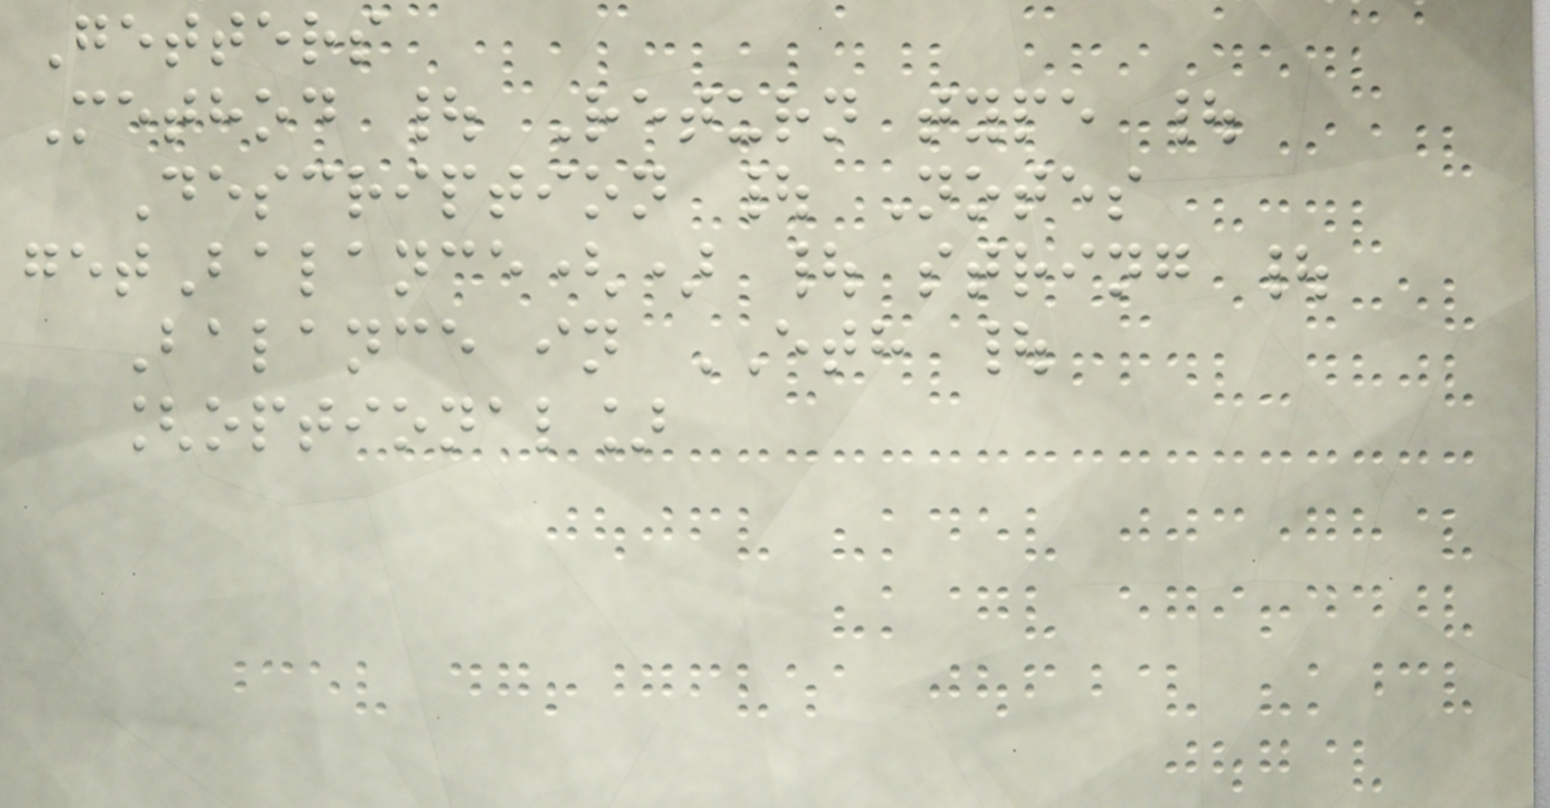Getters
Method | Return type |
Description | Notes
getBalance() | string |
Balance in ETH |
[optional]
